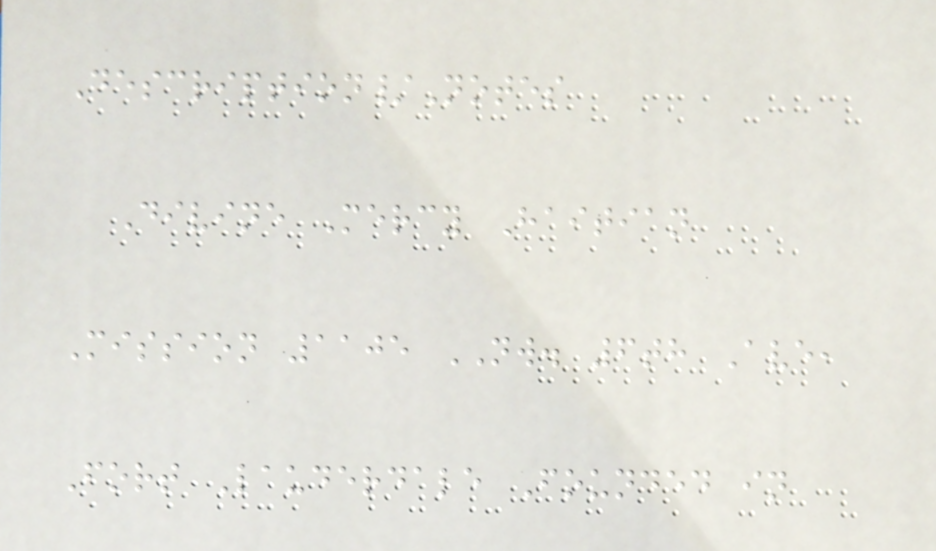Description/Notes
Divine Mercy Haitian
Mission 1105 NW. 6th Ave,
Fort Lauderdale Founded in
